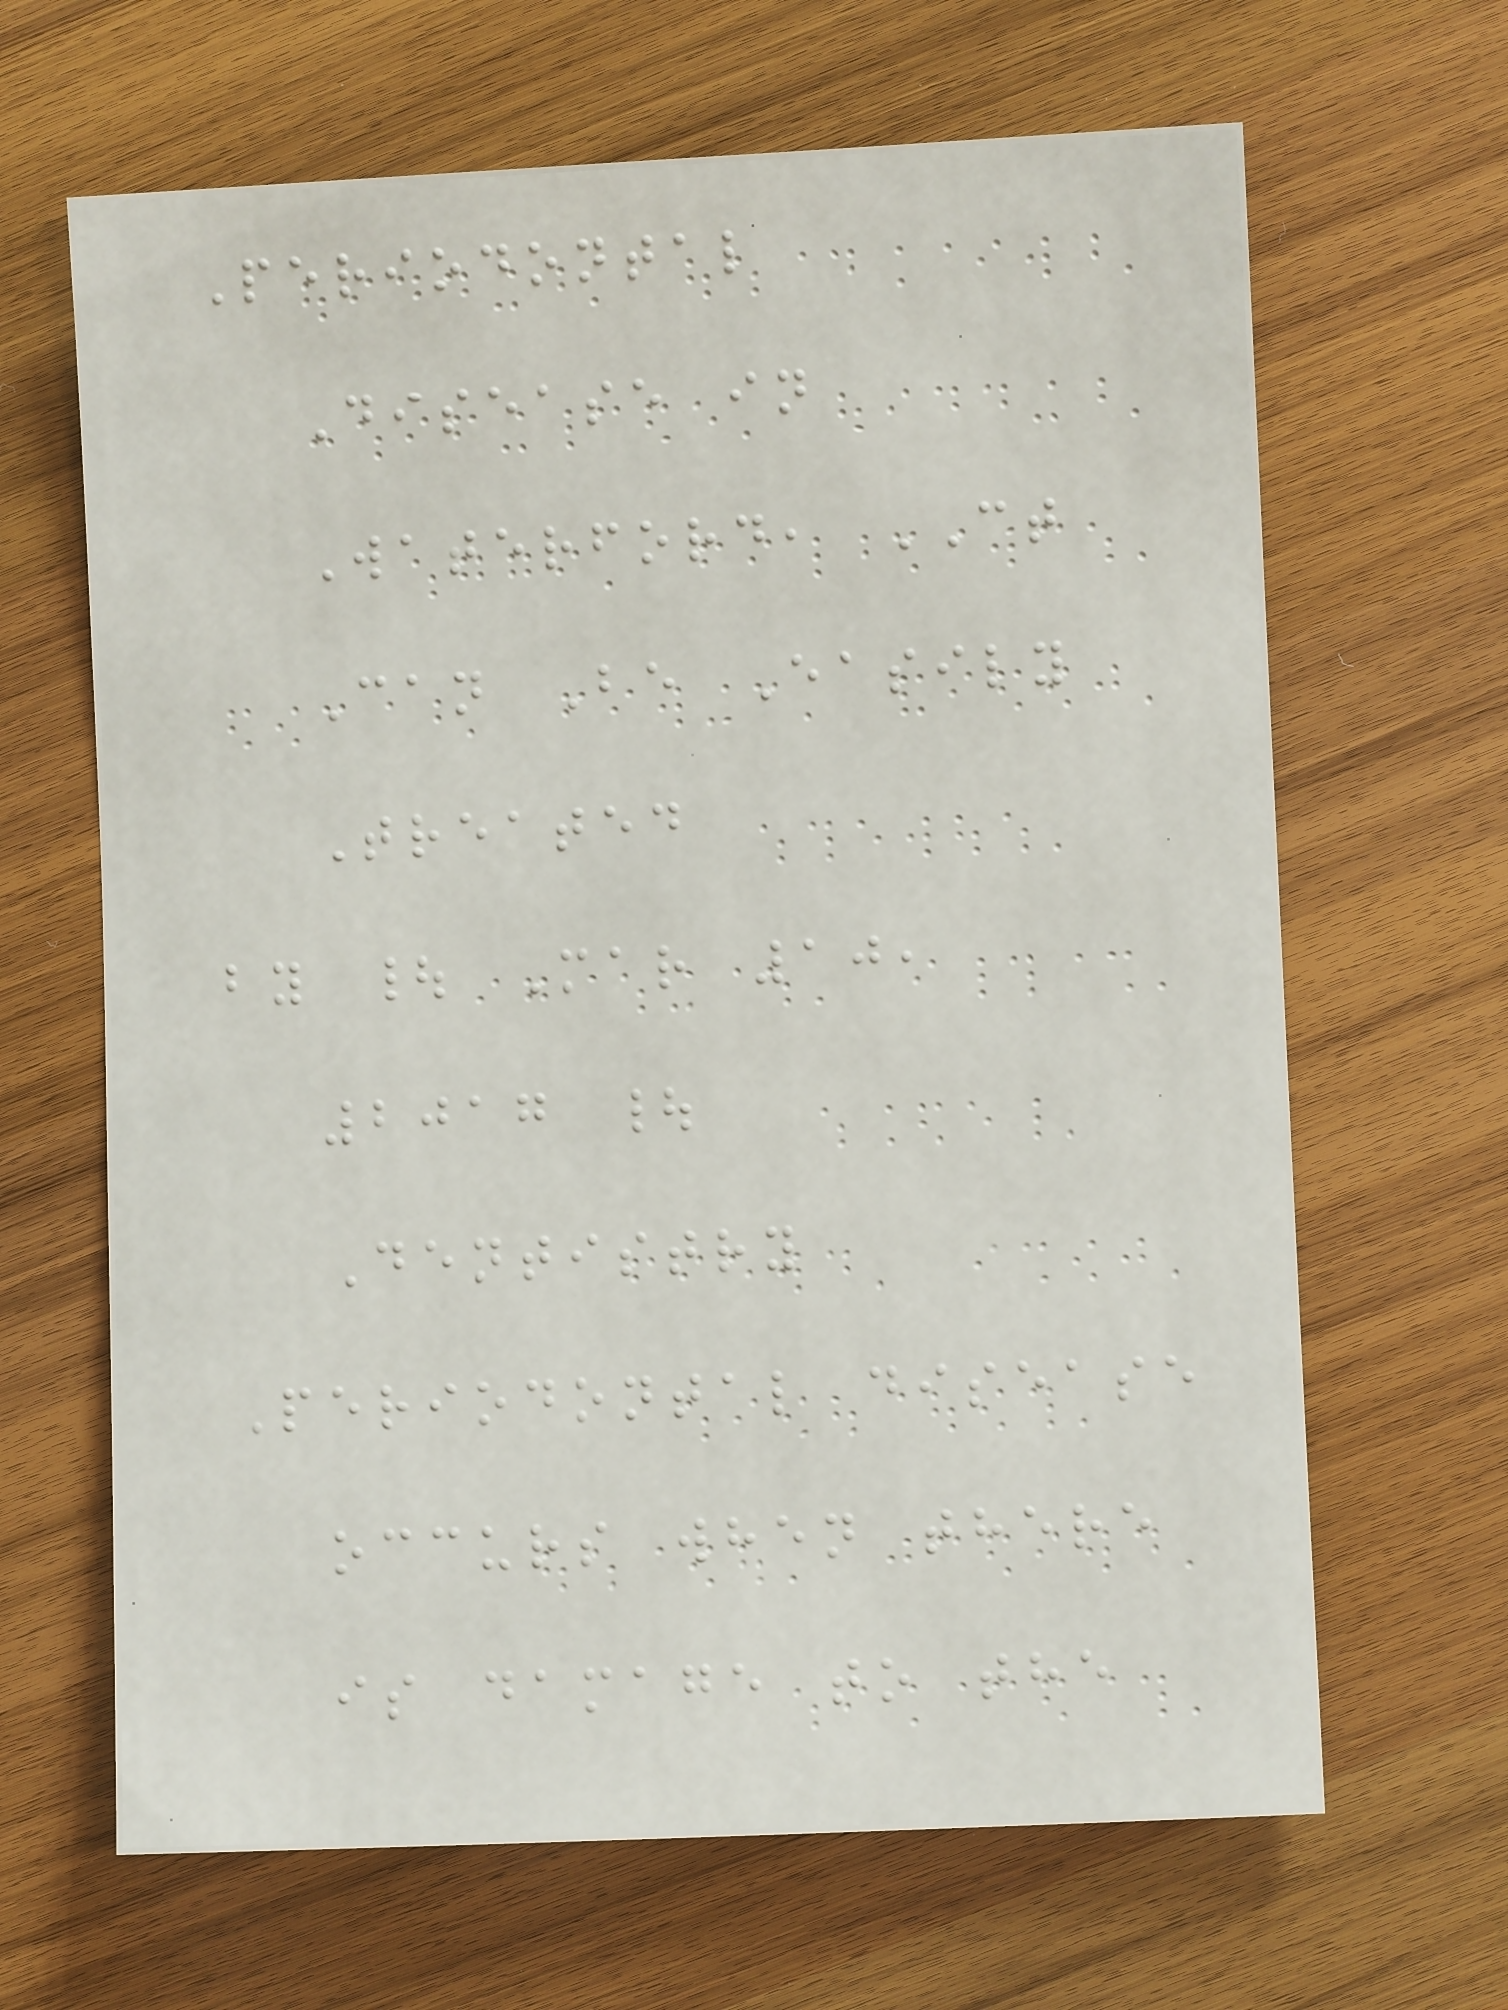Periodontal
Disease in
Waterford, CT
Can Be Easily
Treated
by | Mar 10,
2017 |
Dentistry
Periodontal disease
occurs when there
is damage to the
